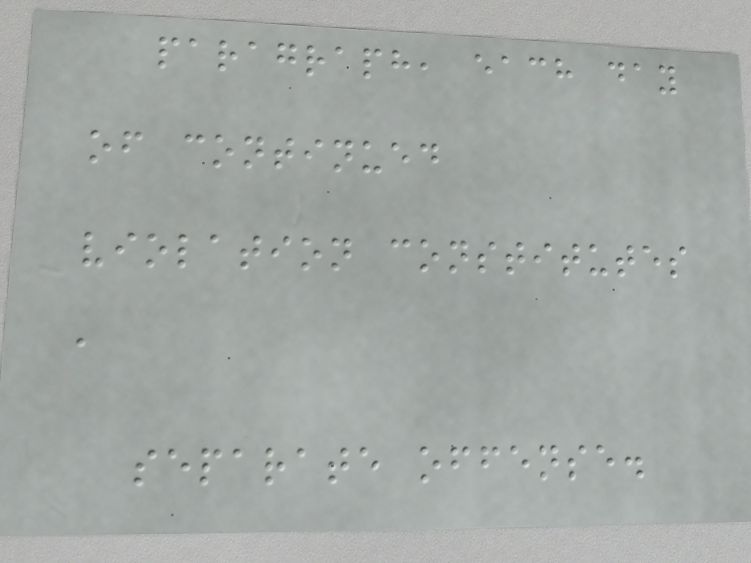paragraph, each day
of continued
violation constitutes
a
separate offense.
